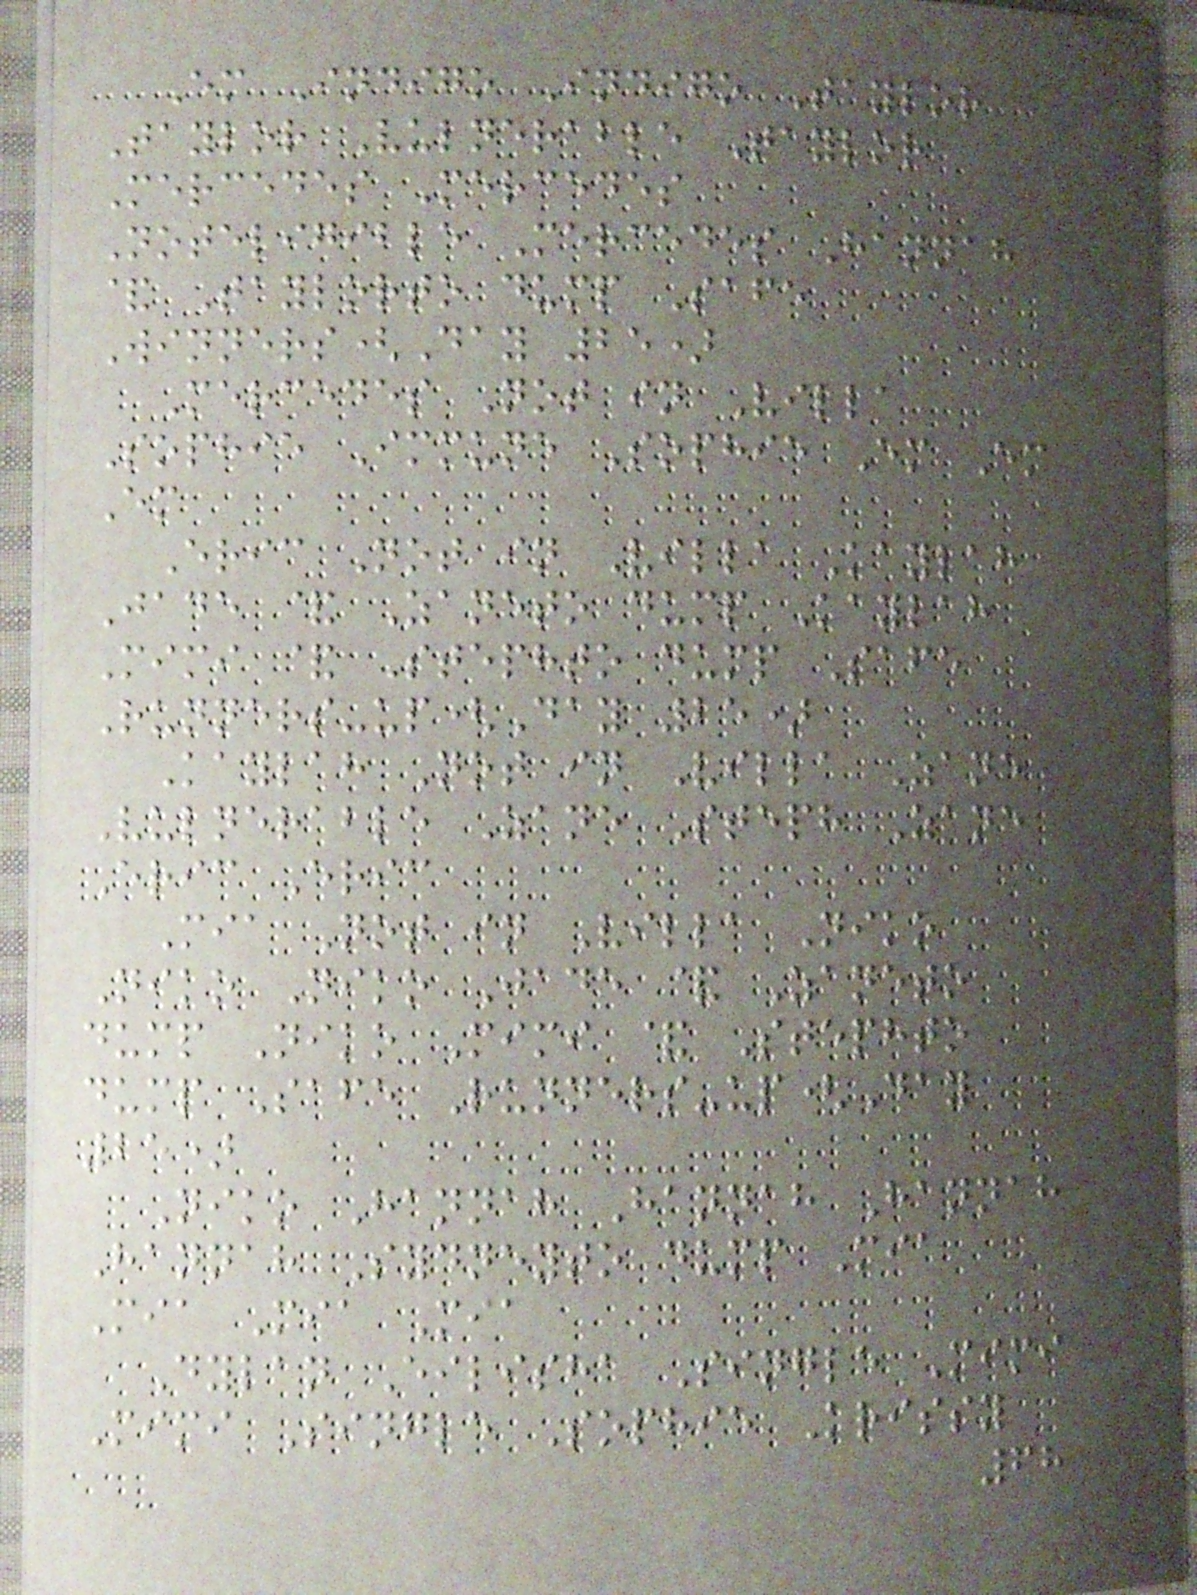Em Indigo Indigo Taylor
Taylor Vulnerable Taylor
Mercedes Mercedes
Noteligible Mercedes Hannah
& Taylorto dump Safe
Winners(Day 25)
Mercedes Not in Villa
Sophie Immune Sophie Em Em
Em
Eric Not in Villa Kaylah
Jade & Zaneto dump Kaylah
Mimi & Stephto dump Safe
Runners-up(Day 25)
Kaylah Not in Villa Zane
Vulnerable Zane Steph Zane
Eric Eric
Mia Not in Villa Niko
Niko Niko Jade & Zaneto
dump Niko Mimi & Stephto
dump Safe Runners-up(Day
25)
Niko Hannah Hannah Hannah
Hannah Sydneyto dump Mia
Mia Mia Mia
Dylan Eilisha Single Mimi
Mimi Single Sophie Krissy
68
